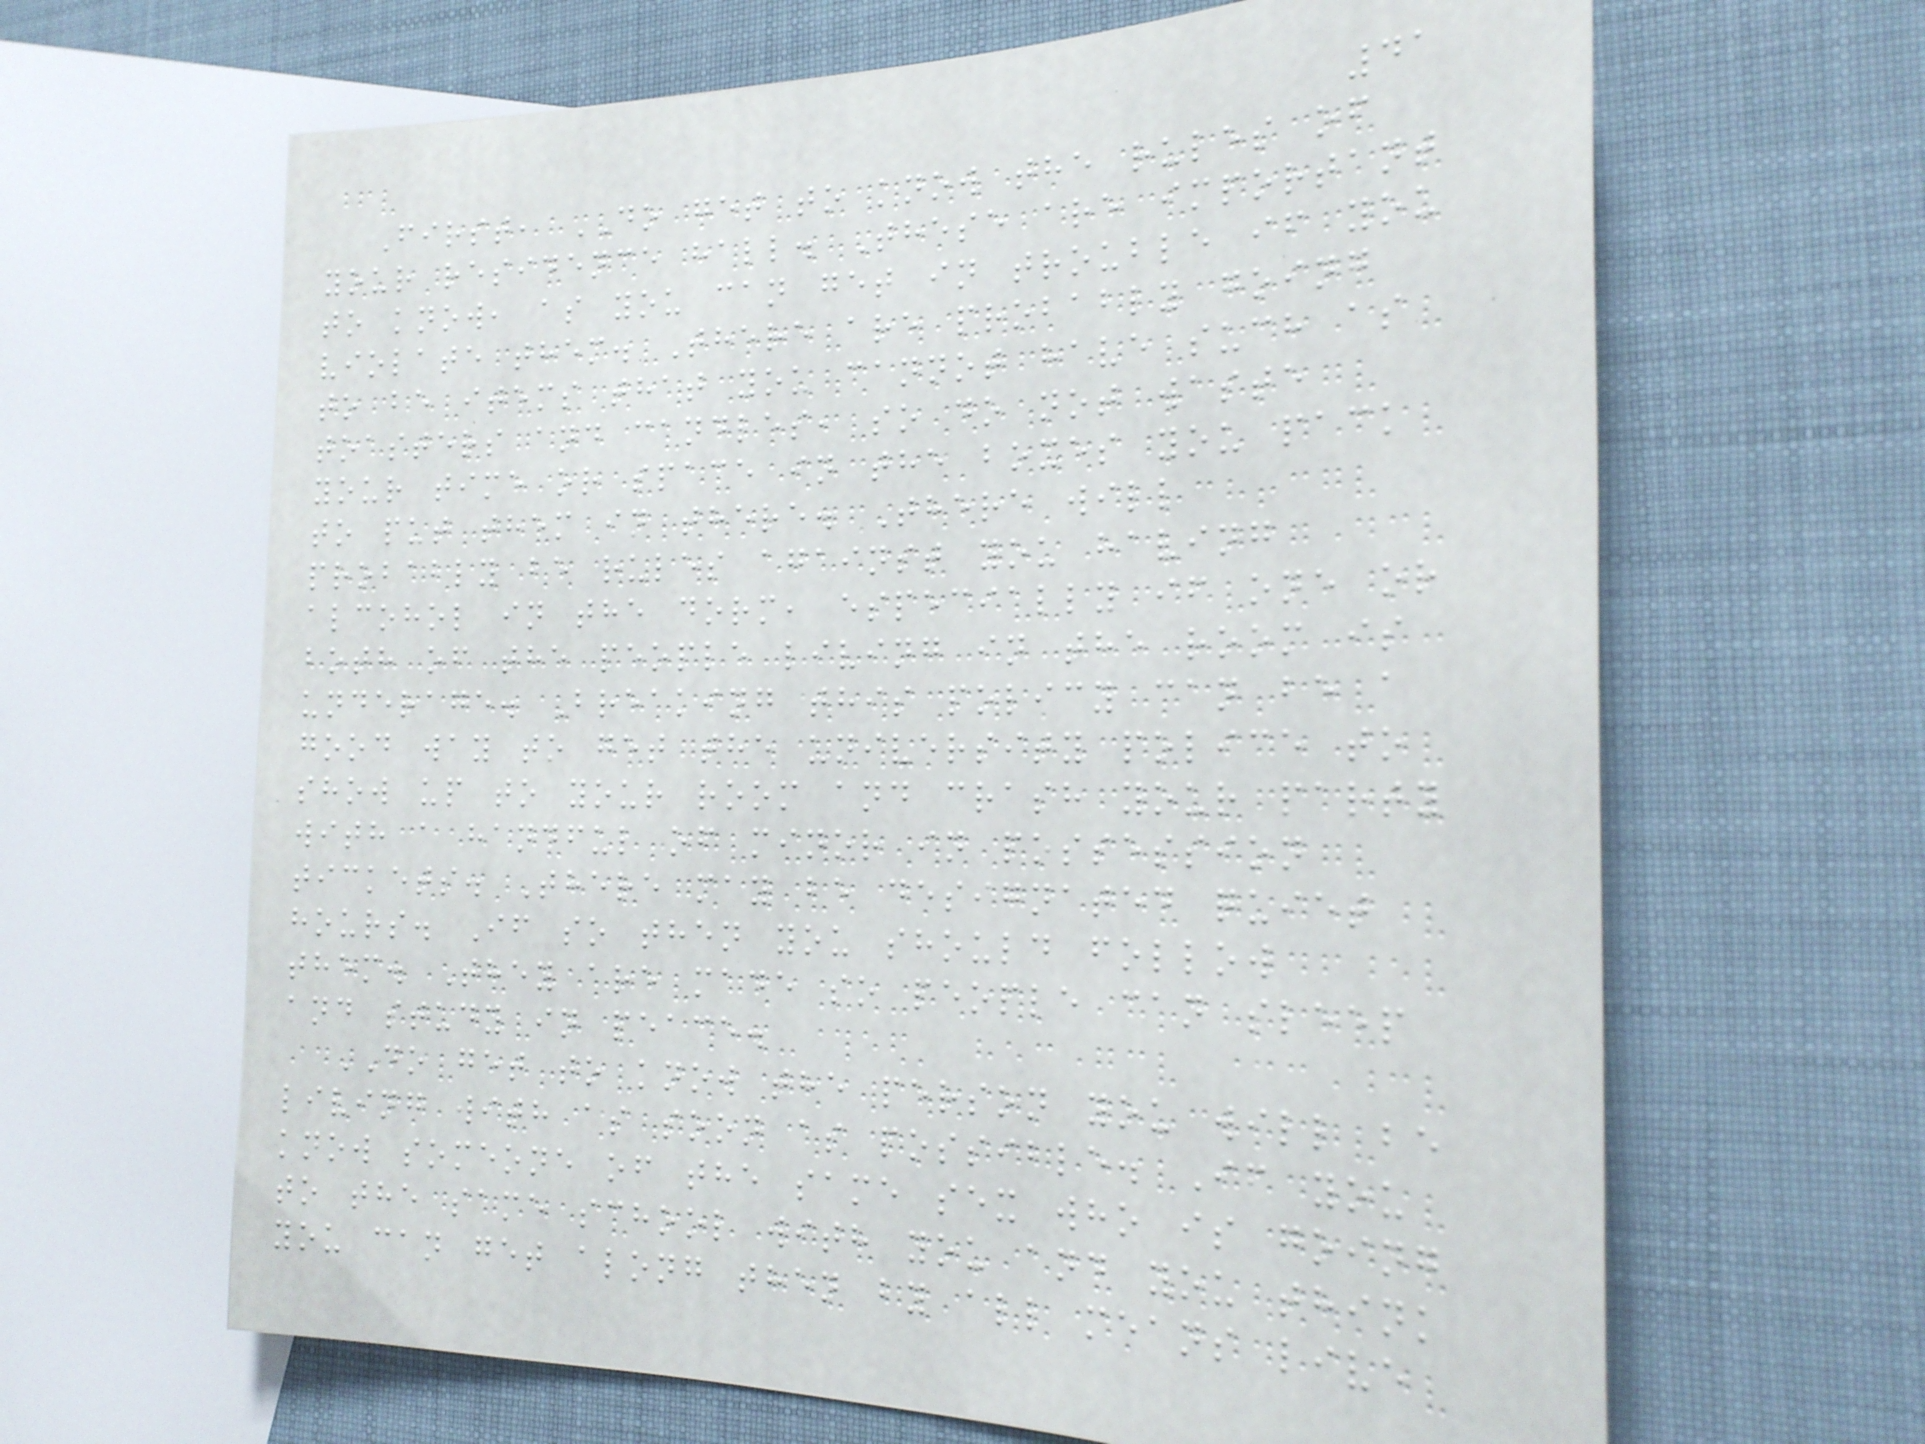41
First, DO get to know the rules of
your residence hall. These are important
to know, as you can get in trouble if you
violate them. There are probably going
to be items that you cannot have such as
toasters and candles, so do not waste
your time or space in the boxes you pack
to put them in there. There will
probably be rules against you having
alcohol in the dorm, especially if one or
both of the people living in the room is
underage. Breaking this policy can be a
good way to get the university police to
show up to your room and crash your party
with a handful of minor in possession
tickets. There may be designated quiet
hours. If so then you should follow
them. They are made so people can sleep
and study in peace.
DO get to know the person you will be
living with as soon as possible. If you
know someone of the same sex who is going
to the same school with you and you think
you can get along then by all means live
